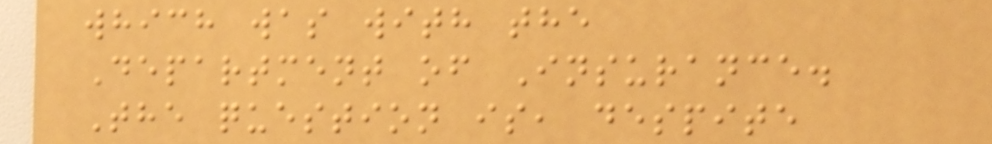which was with the
Department of Insurance.
The question is, despite
